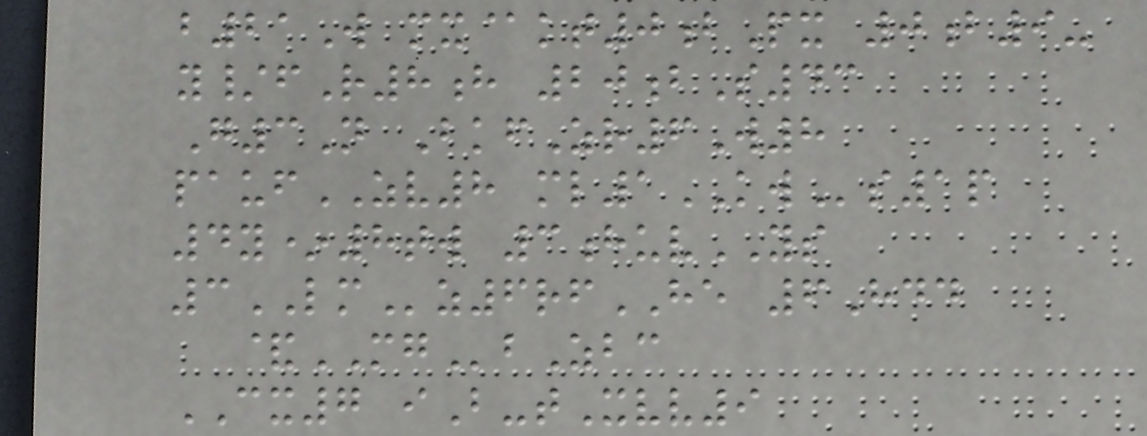b21W mx@kt0bPx 0b9-
y/fR8h 20bS43
G3N BkfZr6W8
paufZV8 ml1KWs1p
4y*8tw 3huvYS
3LMz6rfHE 6Hdd
&MGbZbc
CX7 iB-tXvv9
